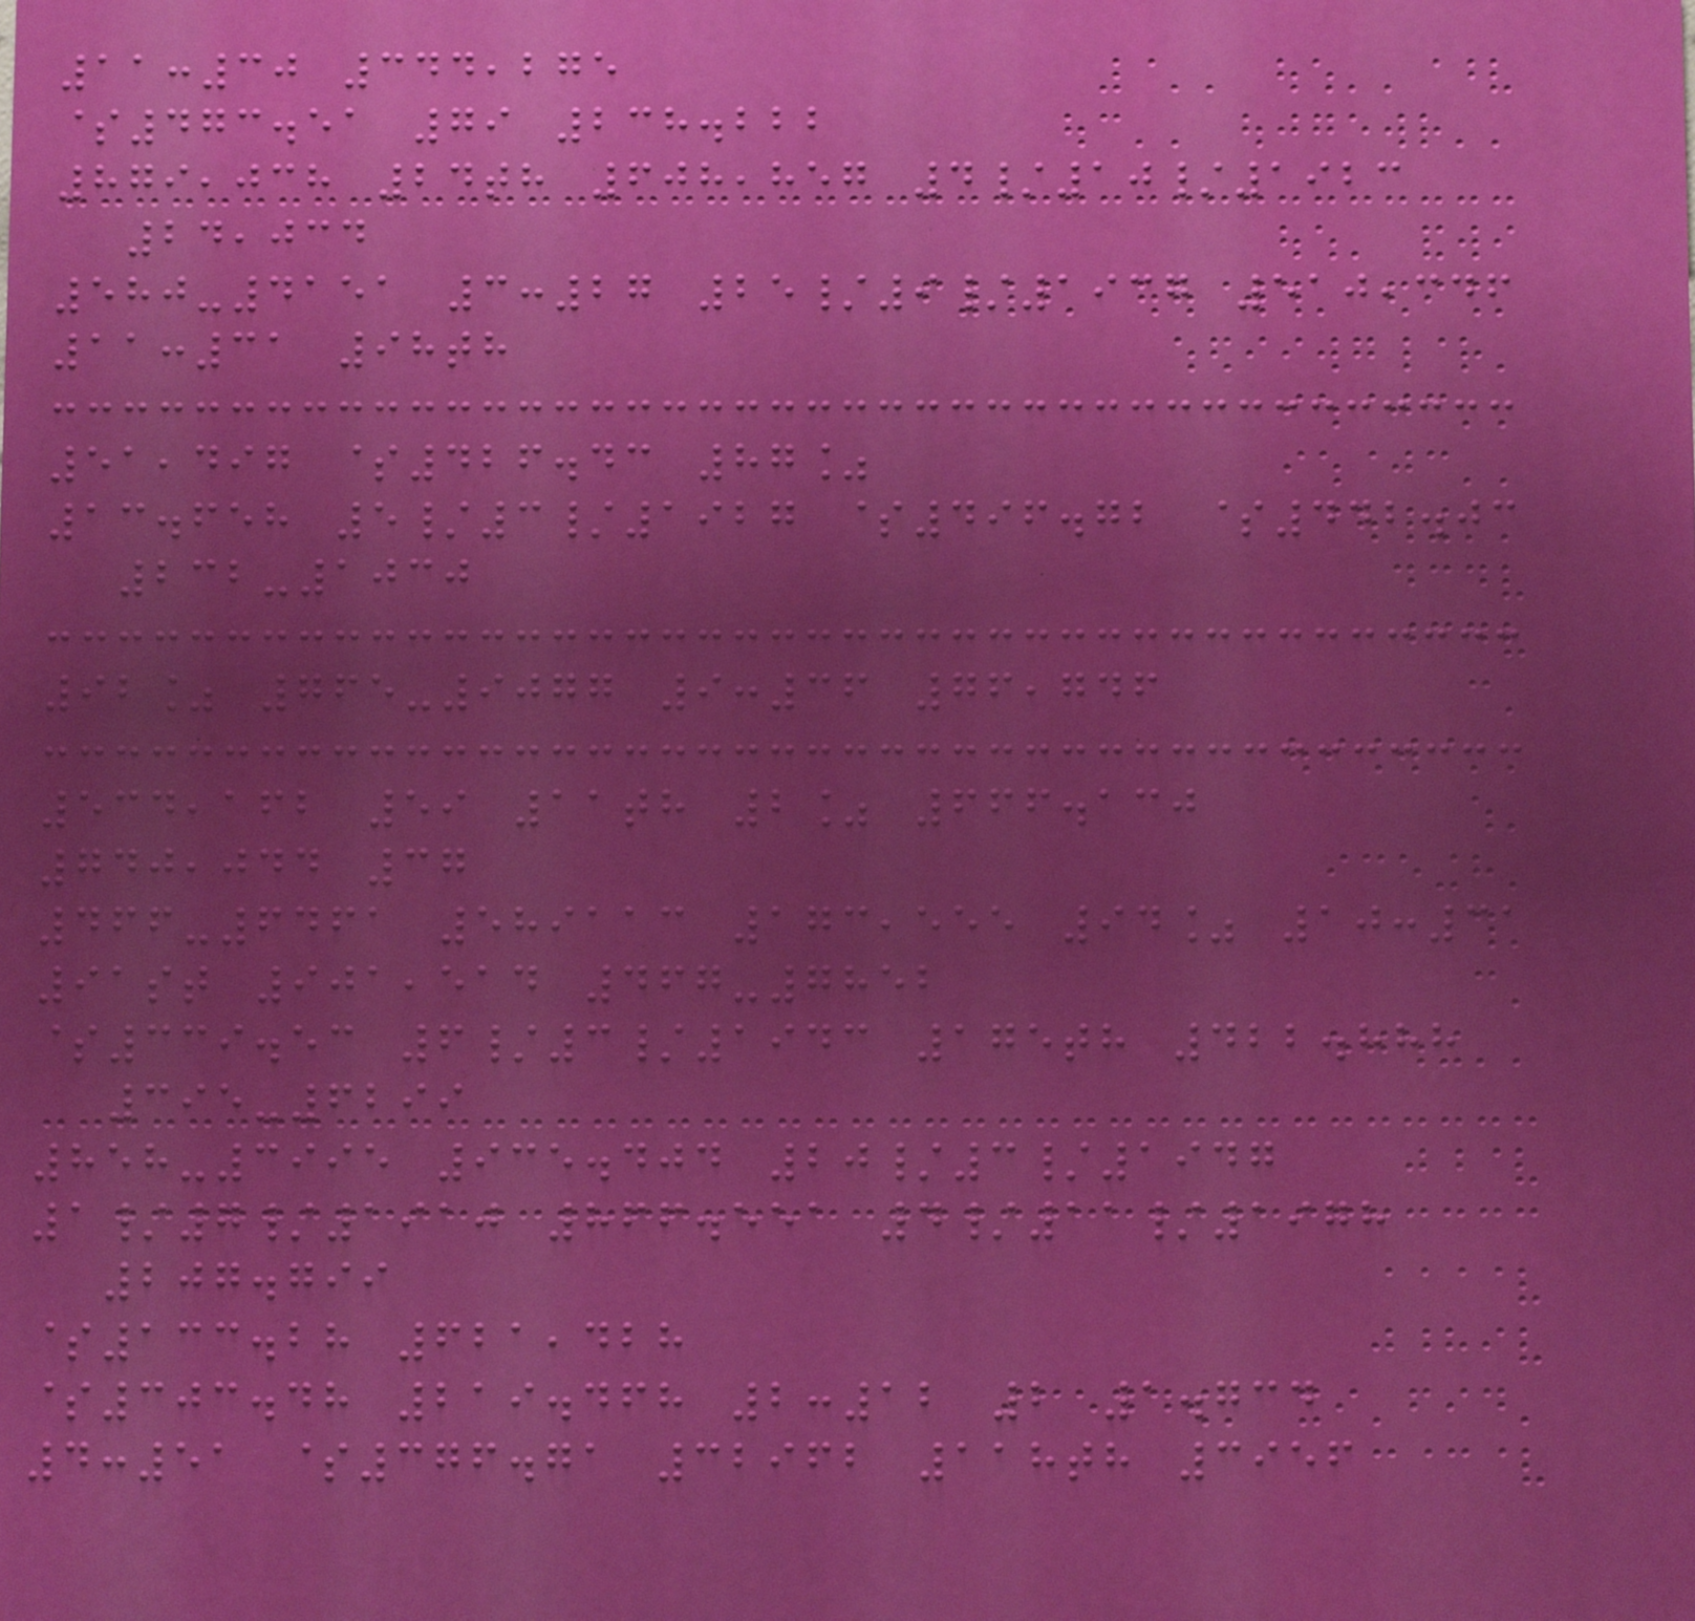11:30 344,275
$473.51 79 238.222
879,038 24th 608,857 4/10/1923
24,034
580-4151 3:27 25/9/1937 510,346
11:31 98th
51,497 $426.43 87%
13.658 5/3/1927 $496.72 $442.03
232-1030
92% 765-9077 9:36 76,746
534,162 59 11th 2% 666.130
740,044 37
466-6461 589113 173,555 94% 10:31
91st 901,514 467-7852
$339.53 6/3/1943 175th 422.888
395-6299
858-3995 935.404 20/3/1947
1/7/1910 866.551 4/11/1978
207.799
$133.28 621,428
$303.48 219.468 2:12 2 1.734
4:51 $376.71 32962 118th 3956
